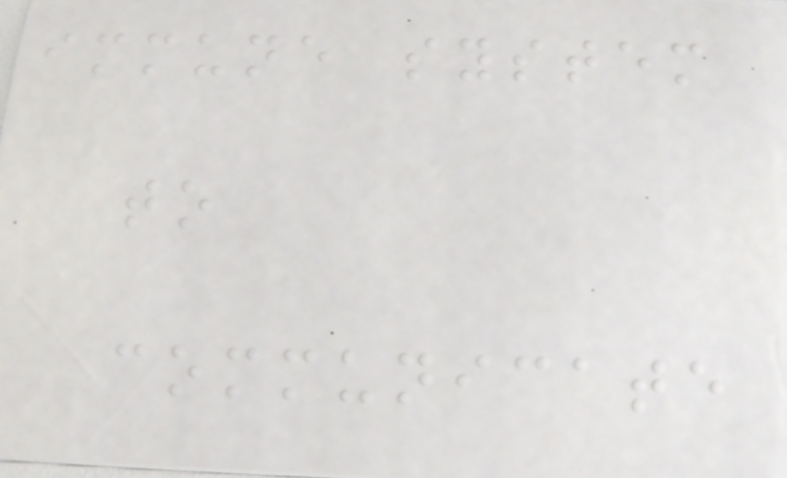immune system
to
communicate
